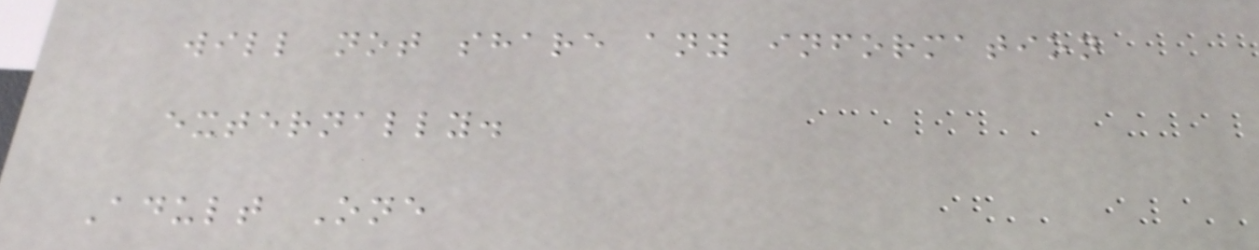will not share any information
externally.
Adult One
